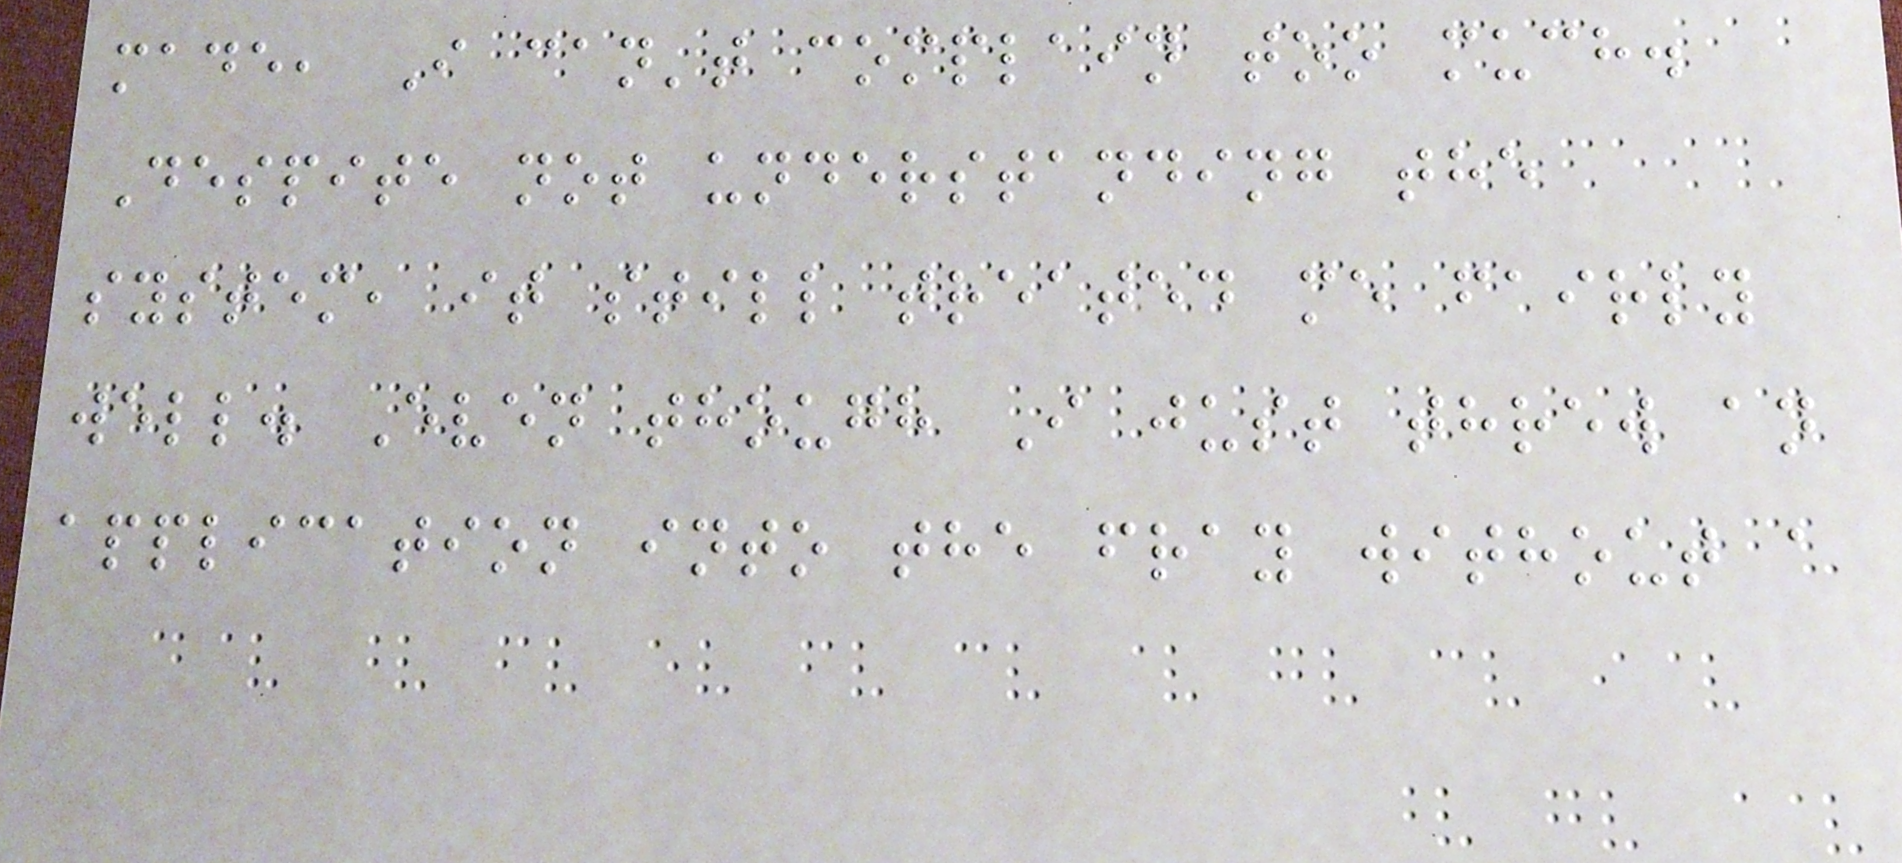made, I can't complain too much.
Despite not understanding the
system, it still treated me fairly
well. Even though I just threw an
application into the fray without a
